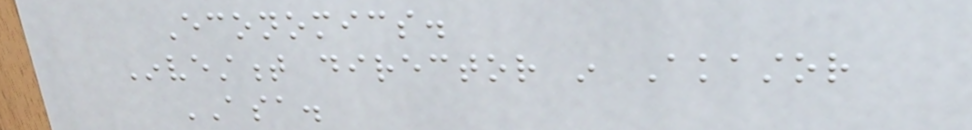Economics.
Investment director in Akastor
ASA.
